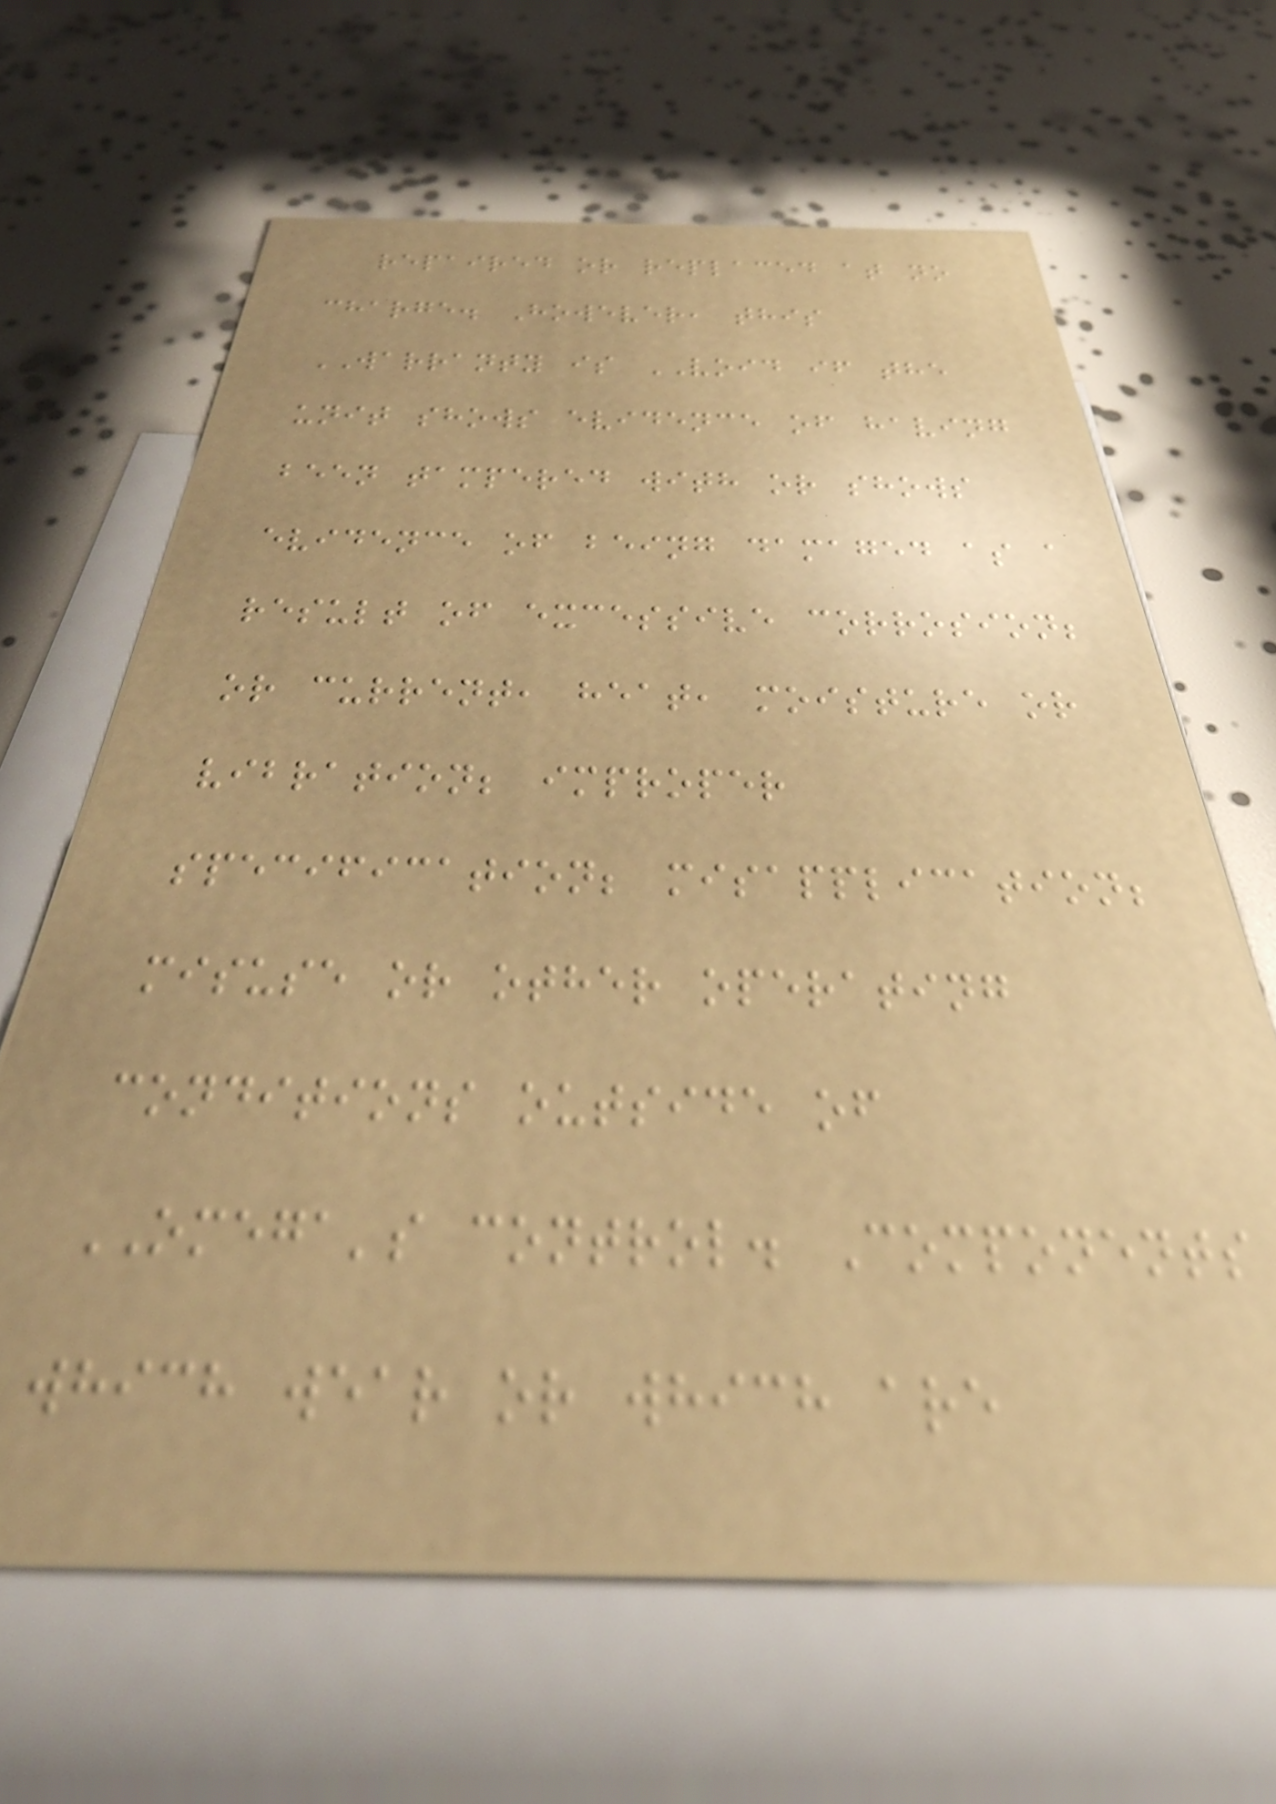repaired or replaced at no
charge. However, this
WARRANTY is VOID if the
unit shows evidence of having
been tampered with or shows
evidence of being damaged as a
result of excessive corrosion;
or current, heat, moisture or
vibration; improper
specification; misapplication;
misuse or other operating
conditions outside of
OMEGA's control. Components
which wear or which are
